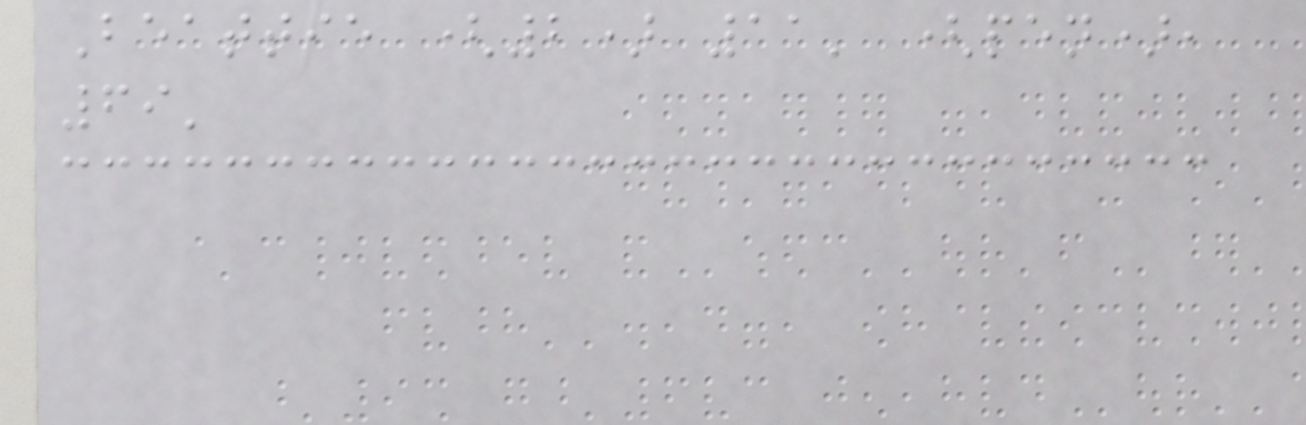Beattie (2) 11' (pen),
69'
